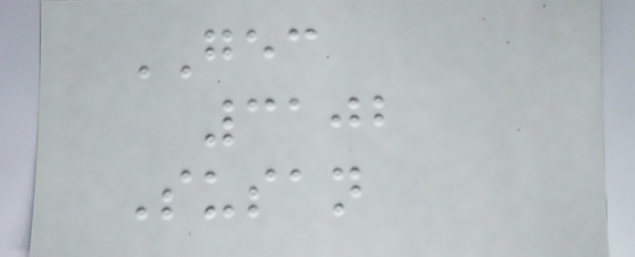GEC
3102
Susan
